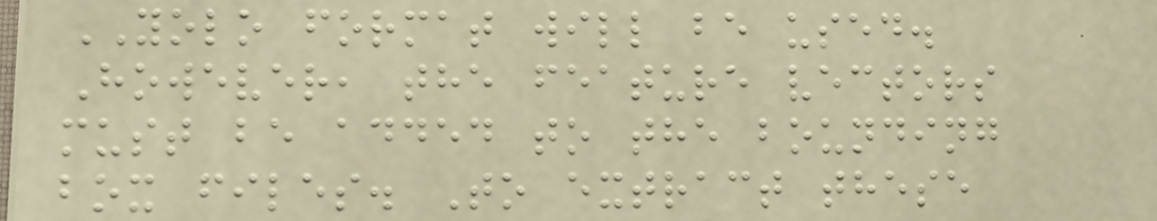YOLO format will be used.
However, the feature vectors
must be added to the bounding
box files. To extract these
